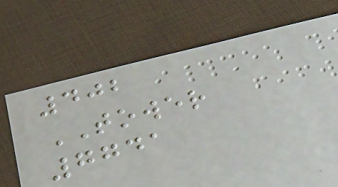402
TOWER
7741
